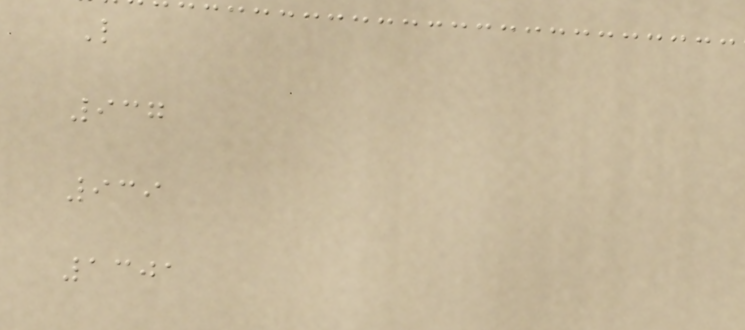L
937
939
1301
